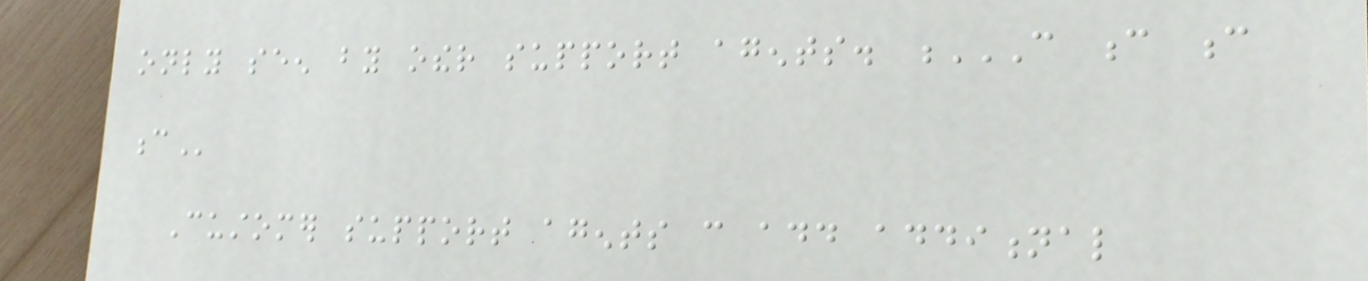only seen by other support agents. C C C
C
Customer support agents can add additional
